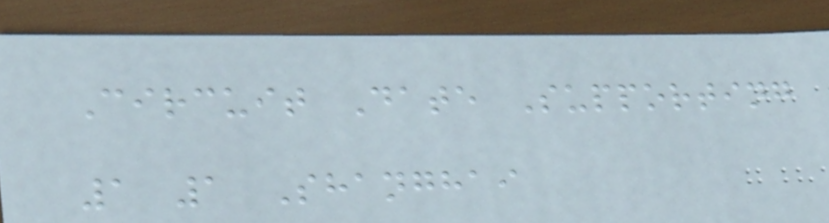Circuit Date Supporting
1 1 Shanghai
